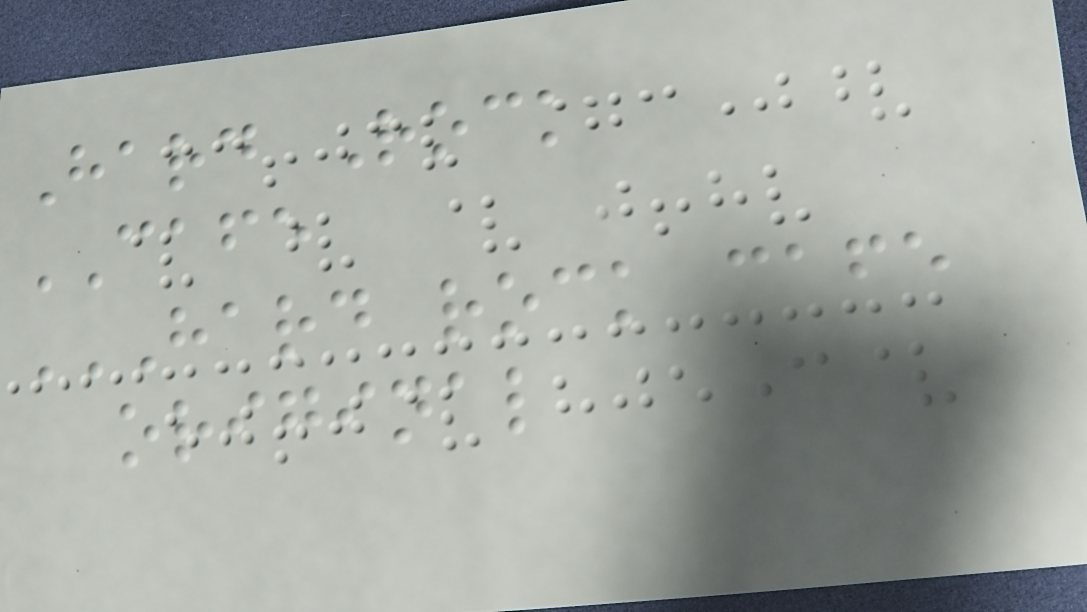Hard Rock
CAFE
HARD ROCK CAFE
ORIGINAL
